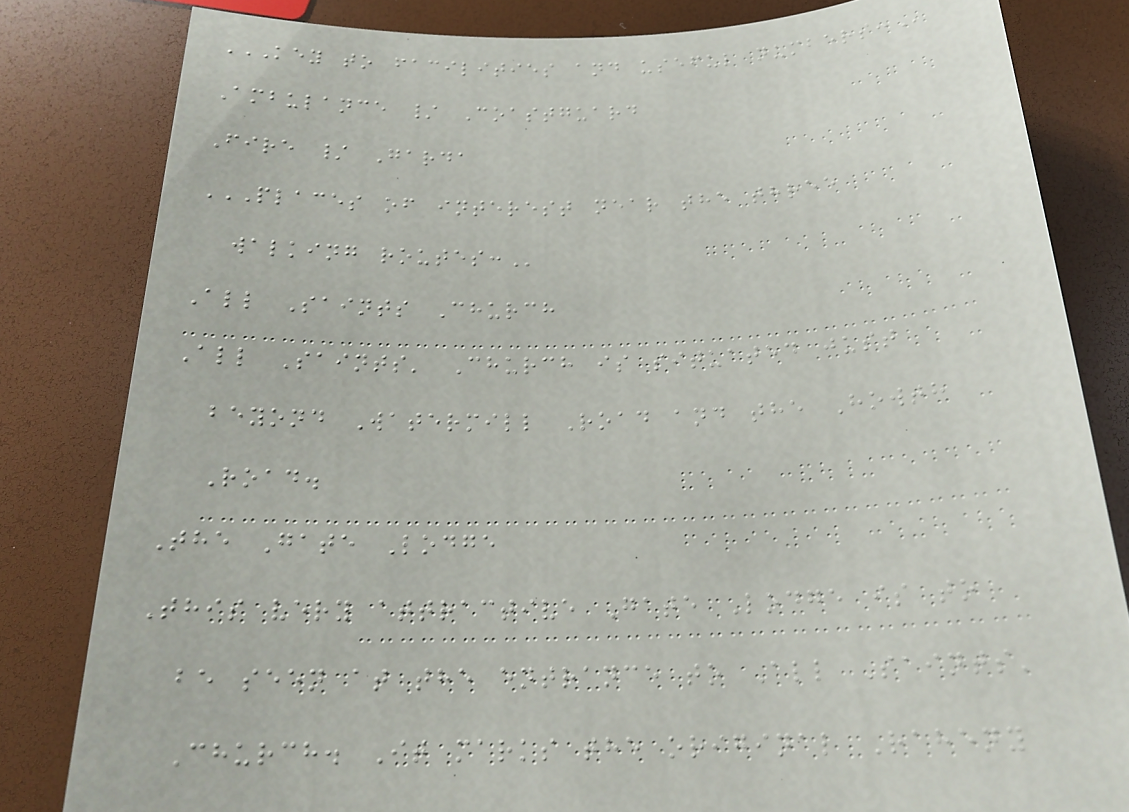KEY TO FACILITIES AND USEFUL NUMBERS:
Ambulance / Coastguard
Fire / Garda
PLACES OF INTEREST NEAR THE THREE
WALKING ROUTES:
All Saints Church
All Saints' Church is situated just
beyond Watermill Road and the Howth
Road.
The Gate Lodge
This very attractive Gate Lodge is to
be seen at the entrance to All Saints'
Church. It marks the original Raheny
